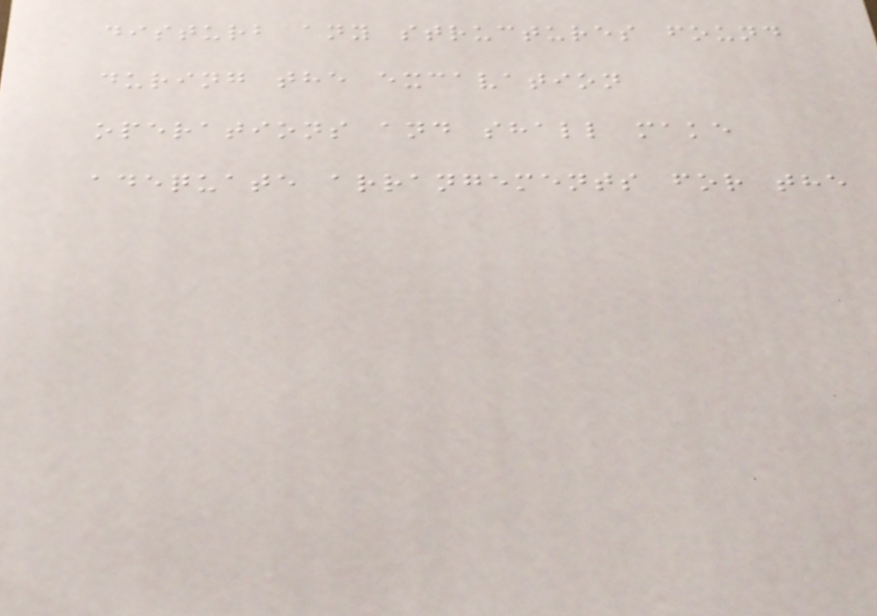disturb any structures found
during the excavation
operations and shall make
adequate arrangements for the
